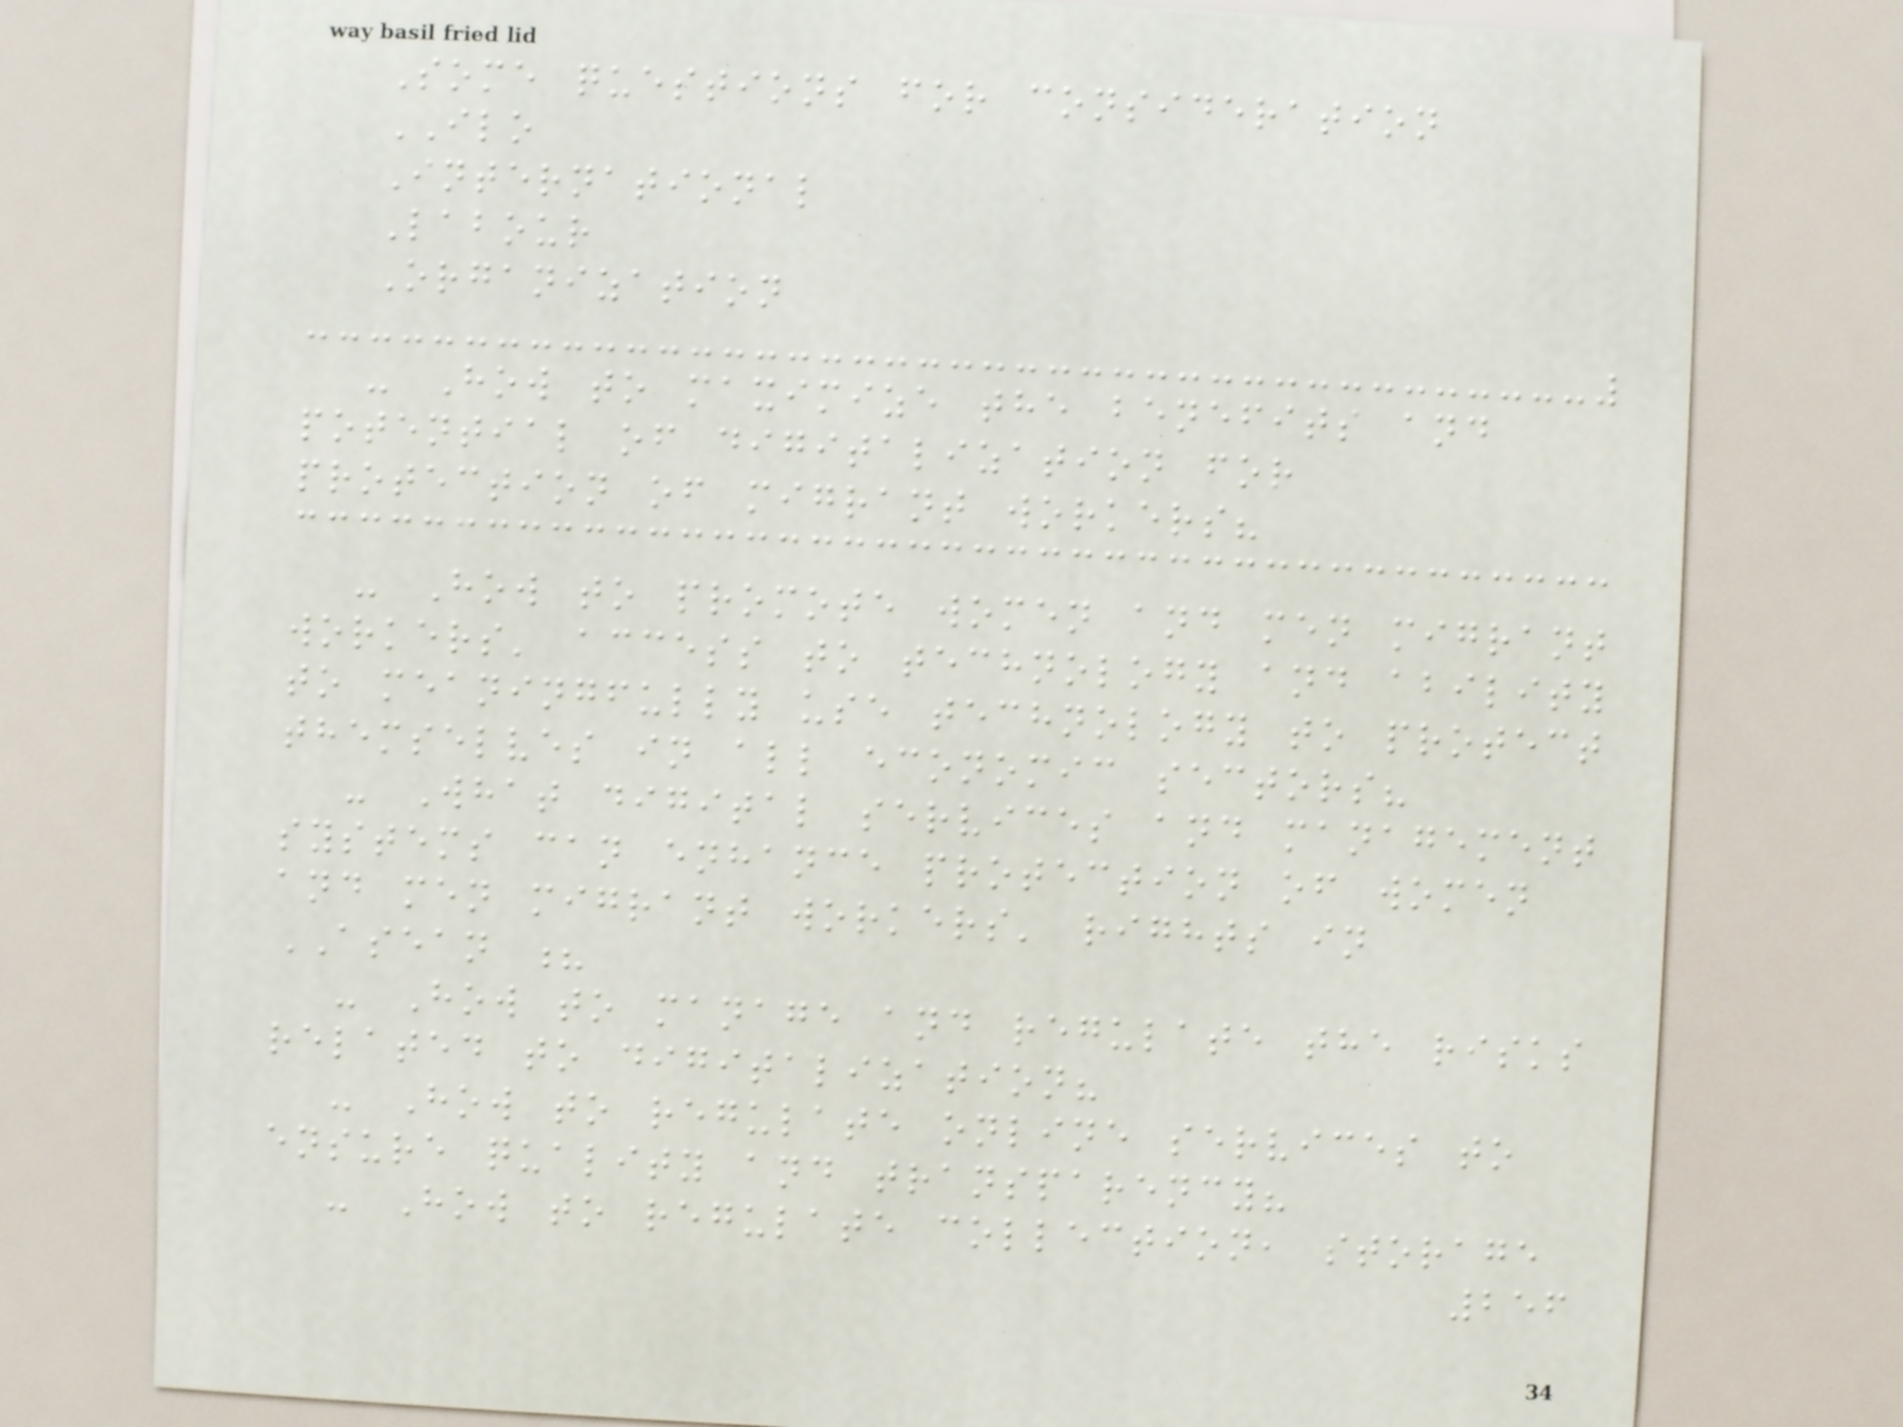Some questions for consideration
ILO
International
Labour
Organization
- How to maximize the benefits and
potential of digitalization for
protection of migrant workers?
- How to promote women and men migrant
workers' access to technology and ability
to meaningfully use technology to protect
themselves in all economic sectors?
- What digital services and management
systems can enhance protection of women
and men migrant workers' rights in
ASEAN ?
- How to manage and regulate the risks
related to digitalization?
- How to regulate online services to
ensure quality and transparency?
- How to regulate collection, storage
256
